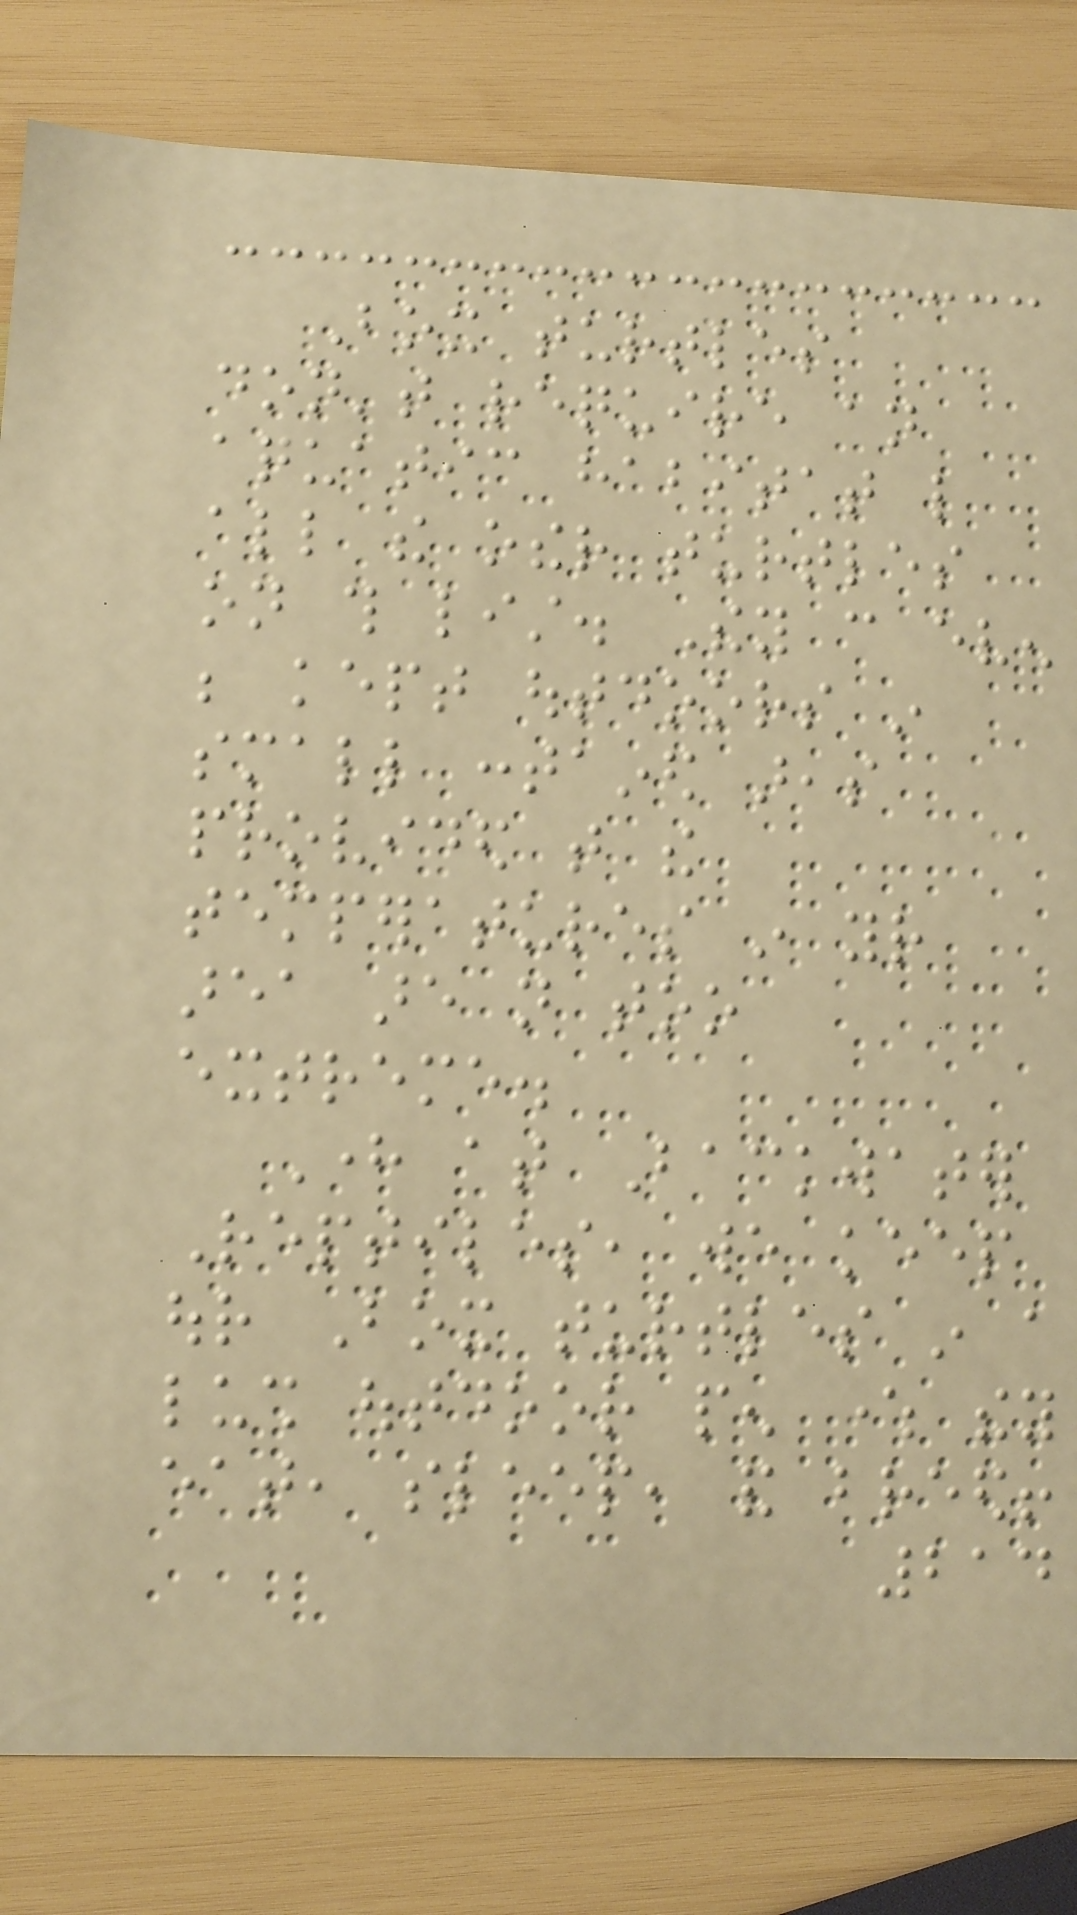Box turtles
don't require an
aquatic habitat like
all the other turtles
on this list. They can even
be kept outdoors in
small contained areas
provided that the
temperatures in your
area are not too
extreme.
Here at Backwater
Reptiles, we keep
our Box turtles in a
lush outdoor pen where they
eat, sleep, and breed!
214
